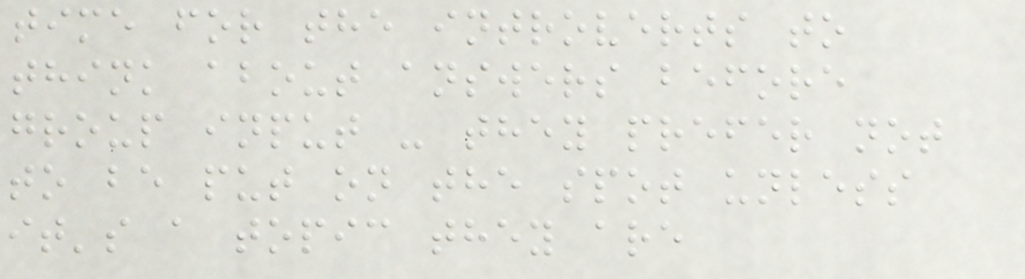time for the introverts to
think about answers before
group input - they prefer not
to be put on the spot unless
it's a topic they are
